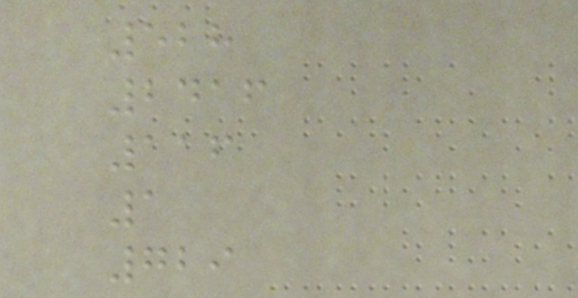528
2416
116
1
729
